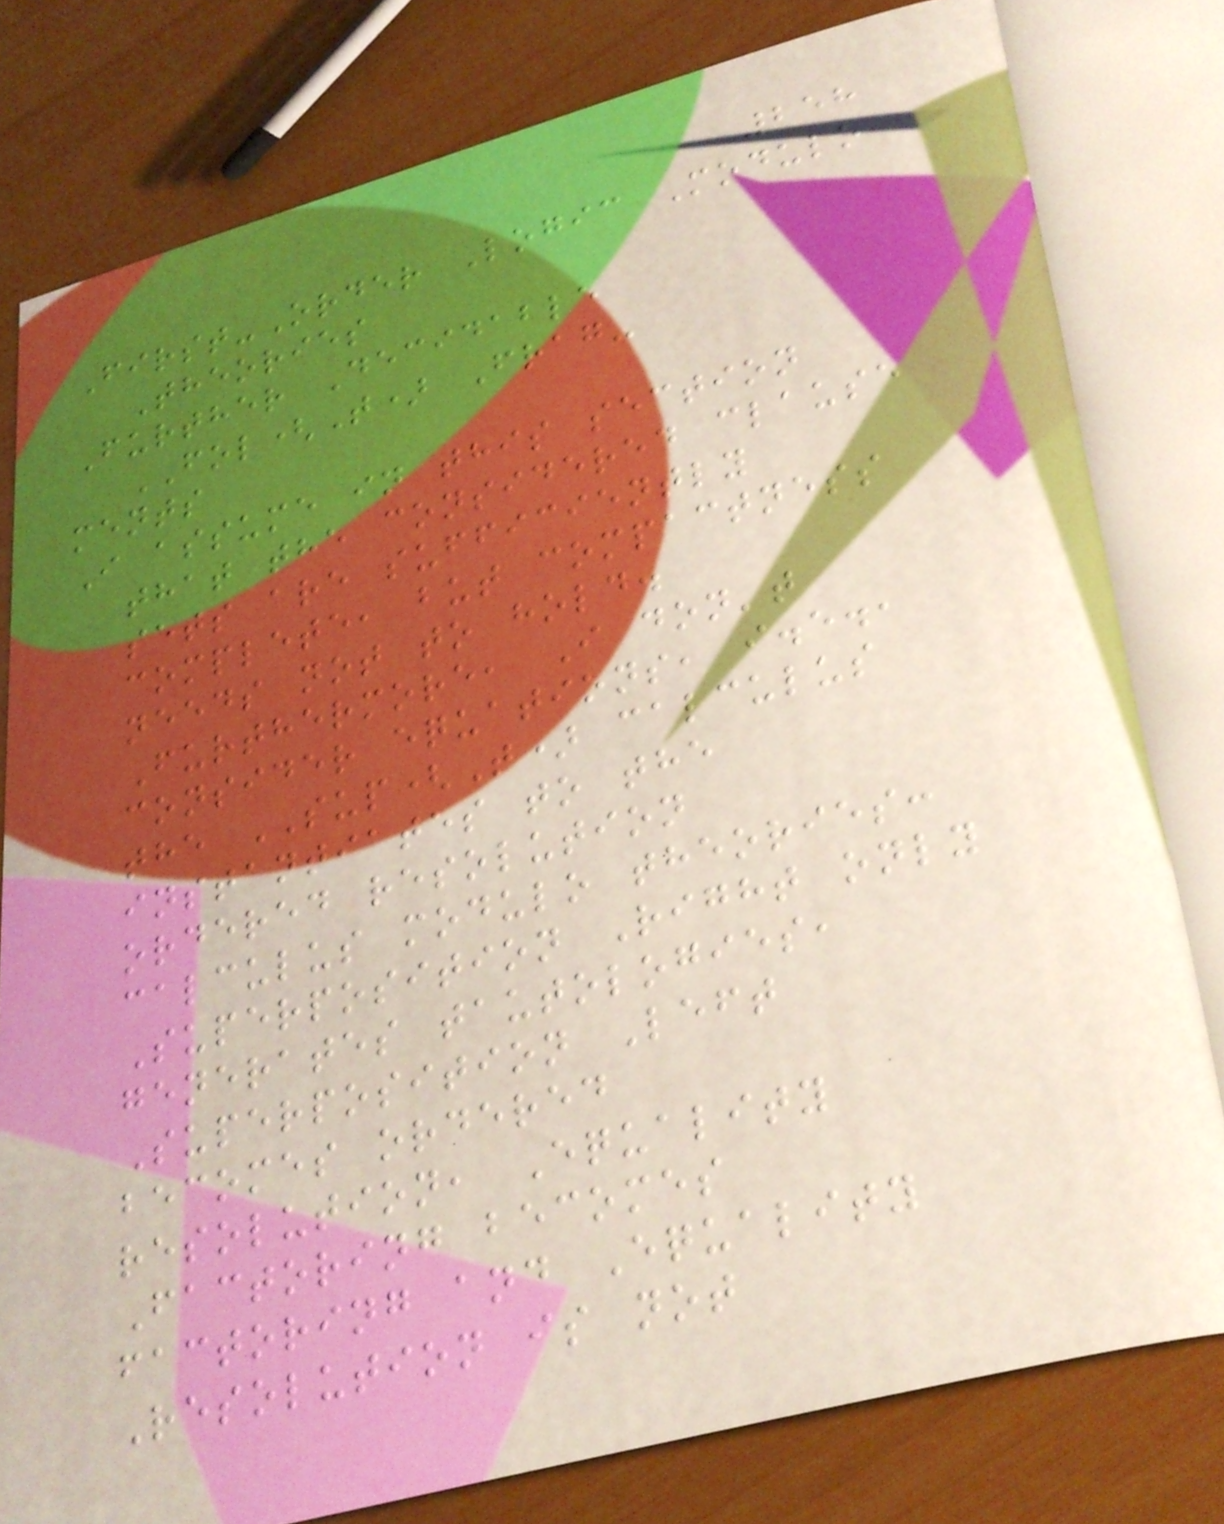258
First-Order Logic Modulo
Theories
Further Decidable
FOL(T) Frag-
ments
I assume in this section
that the considered clause
sets are sufficiently
complete, but compactness
needs not to hold.
Furthermore, I don't
consider equations, i.e.,
the SUP(T) calculus
instantiates to the
ordered resolution
calculus modulo theories:
Superposition Right only
generates tautologies,
Superposition Left
becomes ordered
resolution, Equality
Factoring becomes
factoring and Equality
Resolution is not
